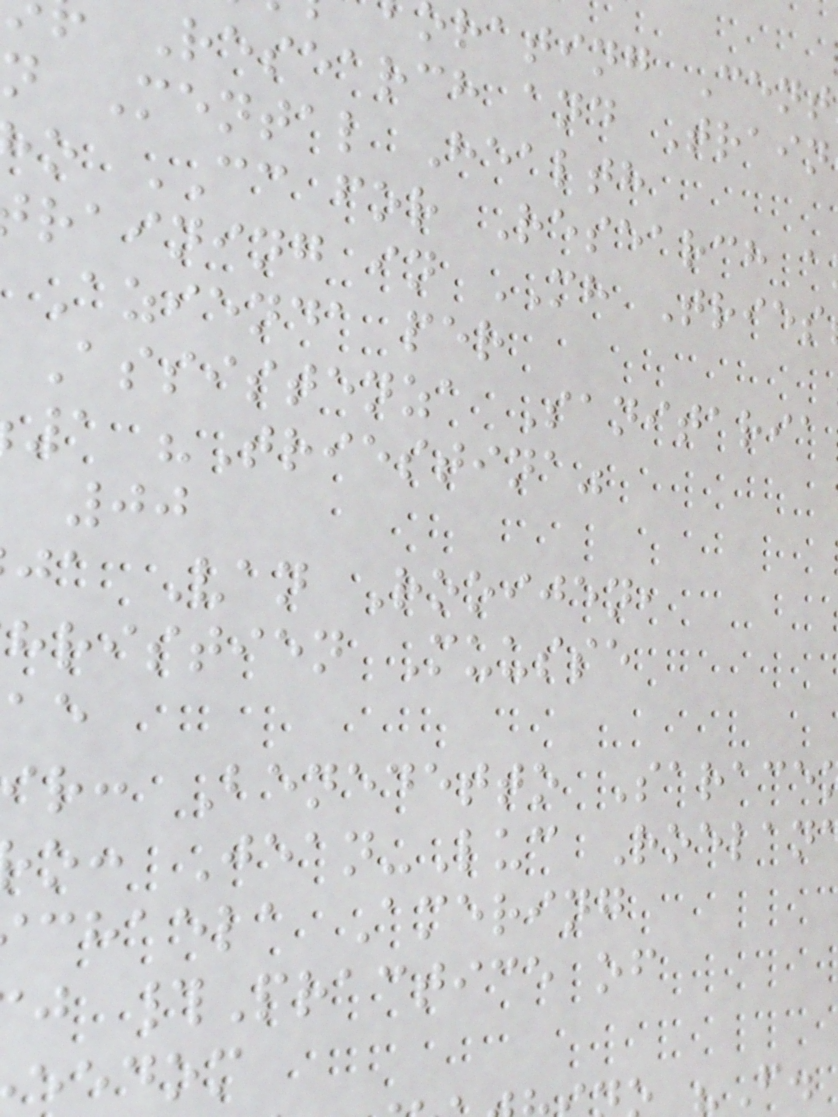rating Cent
Research and Train
n Mental Health
o CC for Research a
raining in MH Tries
Azienda per
Assistenza Sanitaria
1 "Triestina"
ja Van Rooijen,
hristien Muusse
ir: Benedetto Sarace
o: Jean-Luc Roelan
chaela Amering
j #Practice of
eedom
